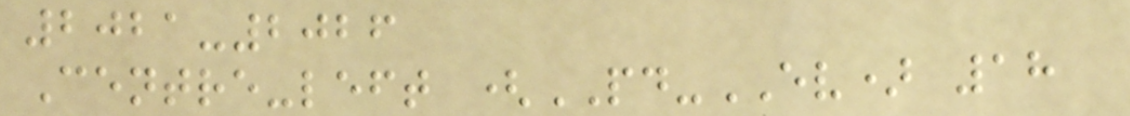2021-2026
Centre-left (PD-EV) 18
